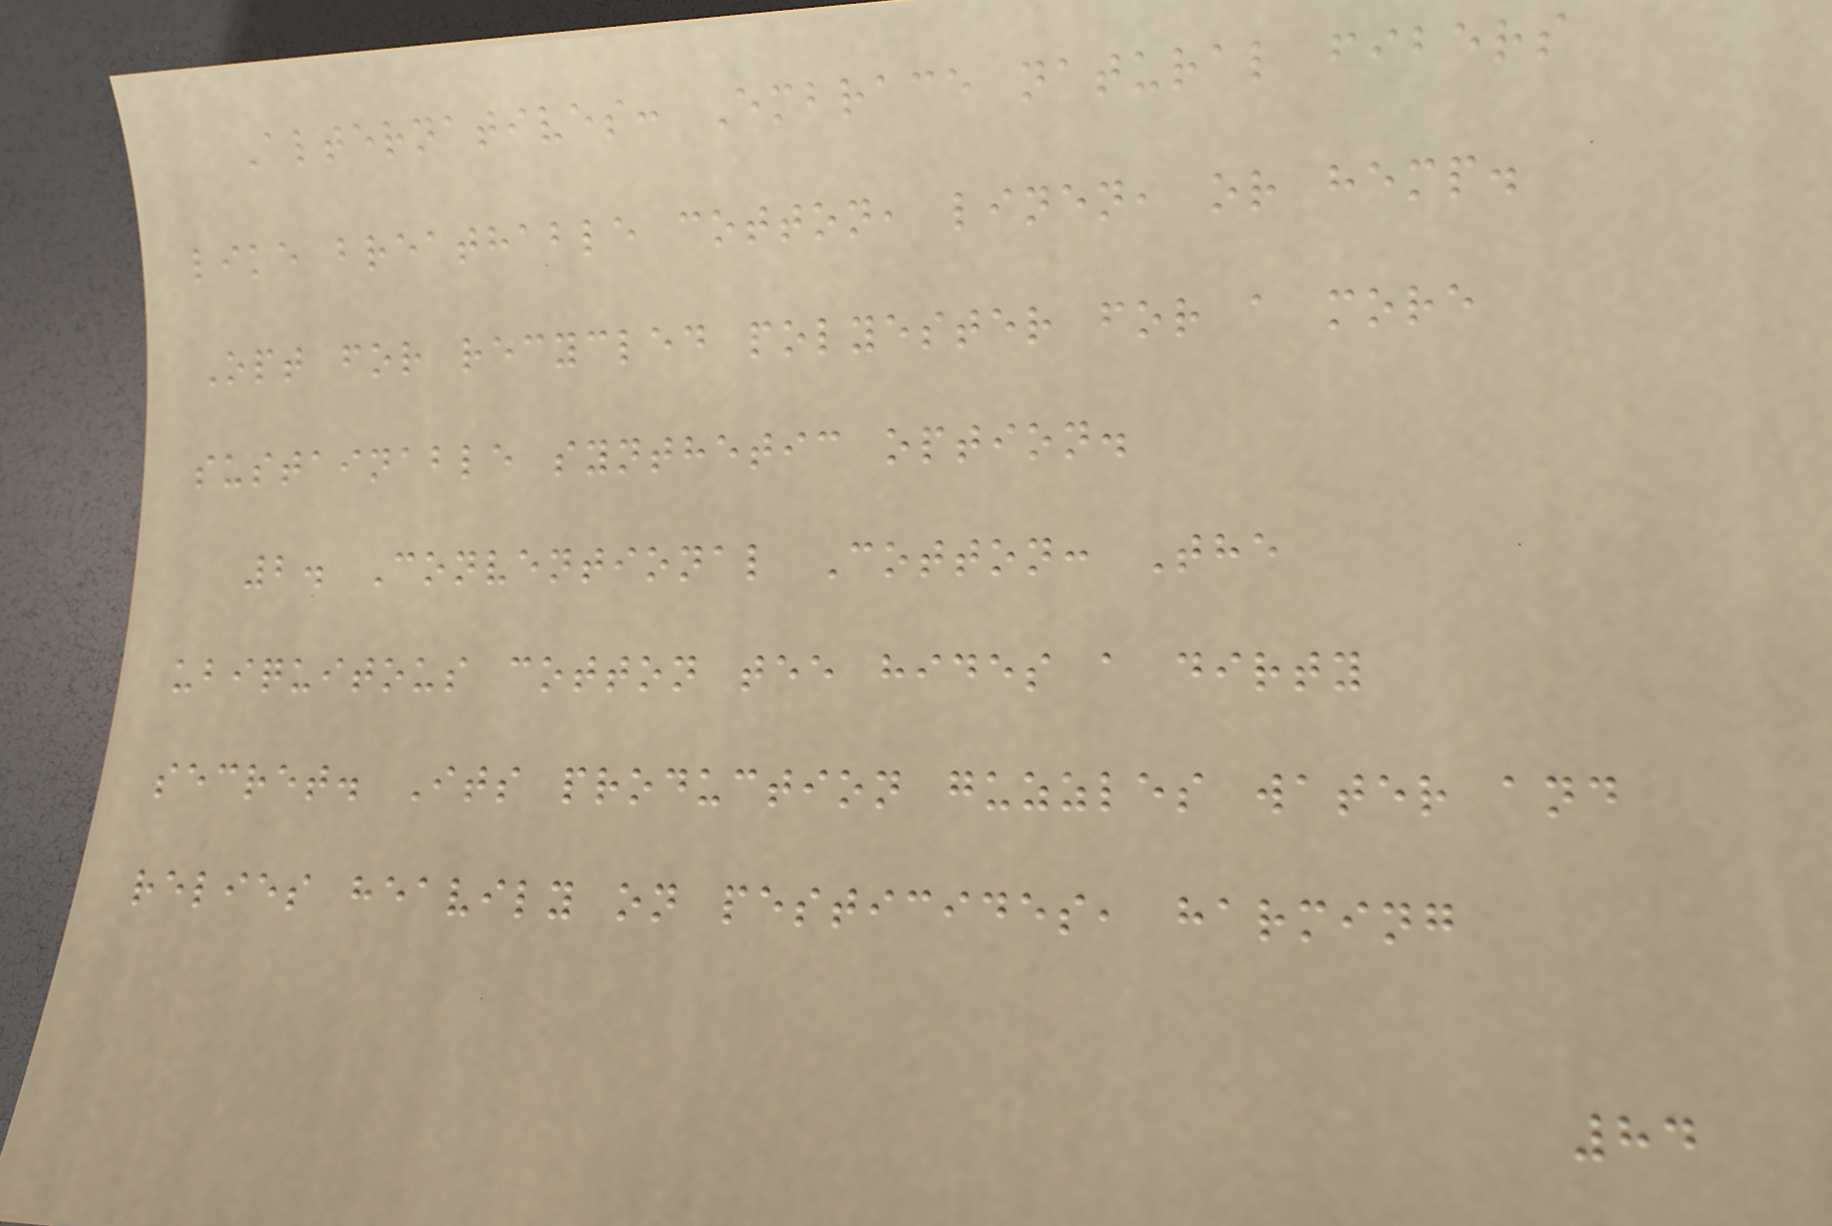Alternatives: Embrace natural fibers
like breathable cotton, linen, or hemp.
Opt for recycled polyester for a more
sustainable synthetic option.
2. Conventional Cotton: The
ubiquitous cotton tee hides a dirty
secret. Its production guzzles water and
relies heavily on pesticides, harming
84
